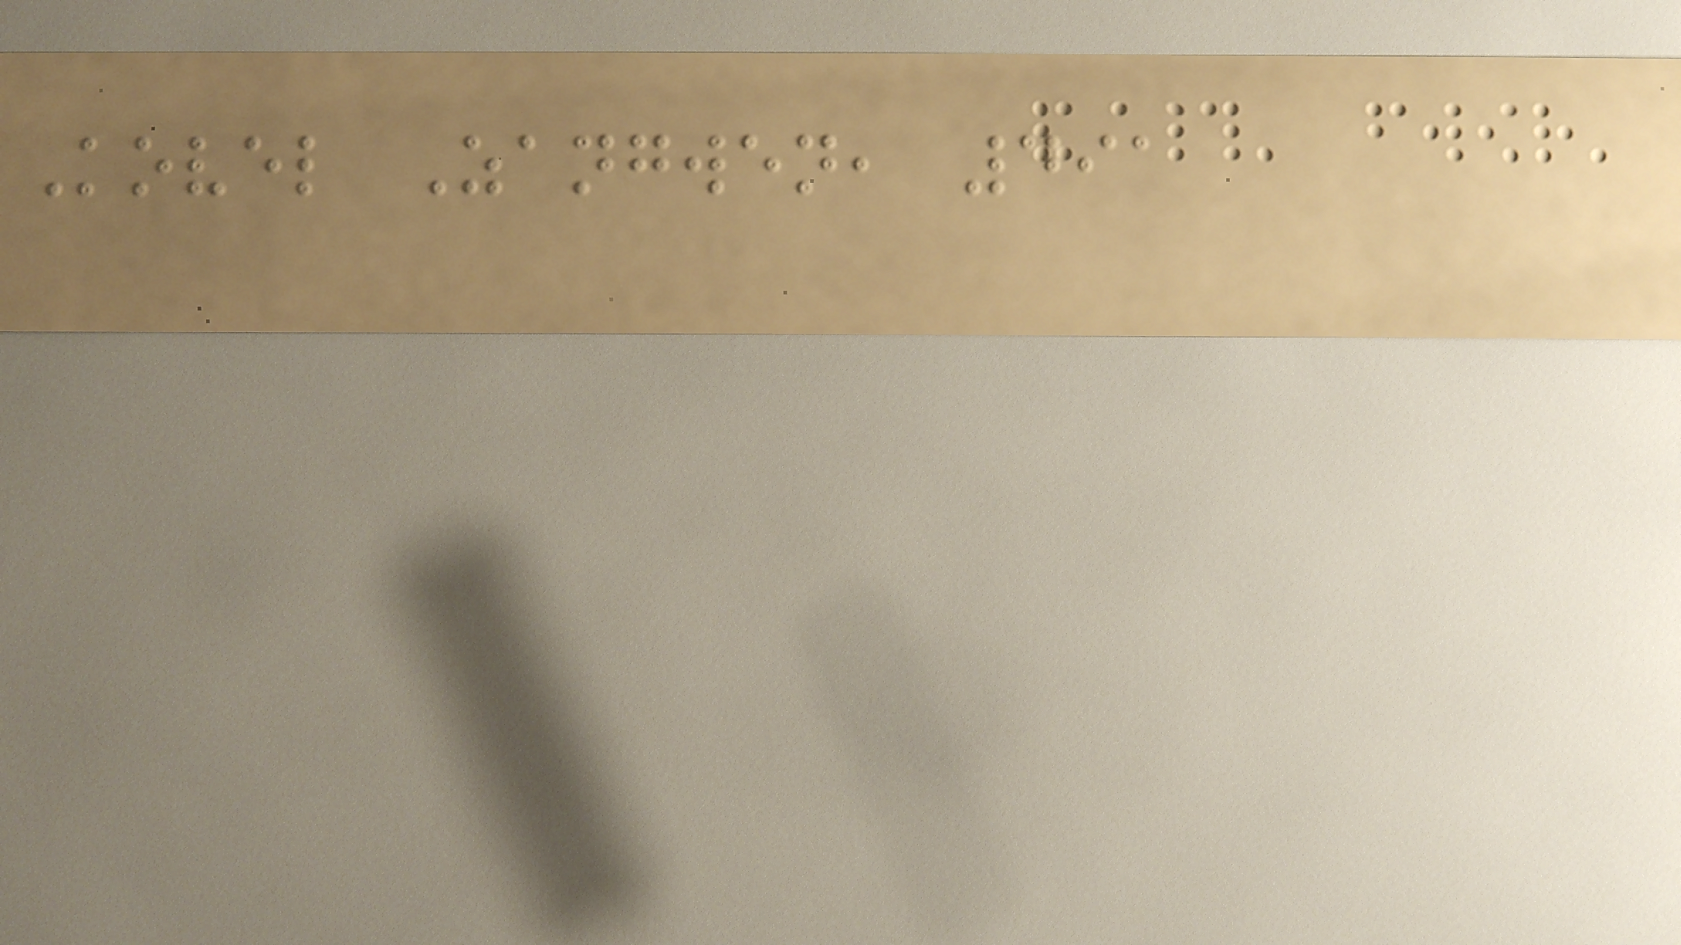Kovel Zangwen, 491
